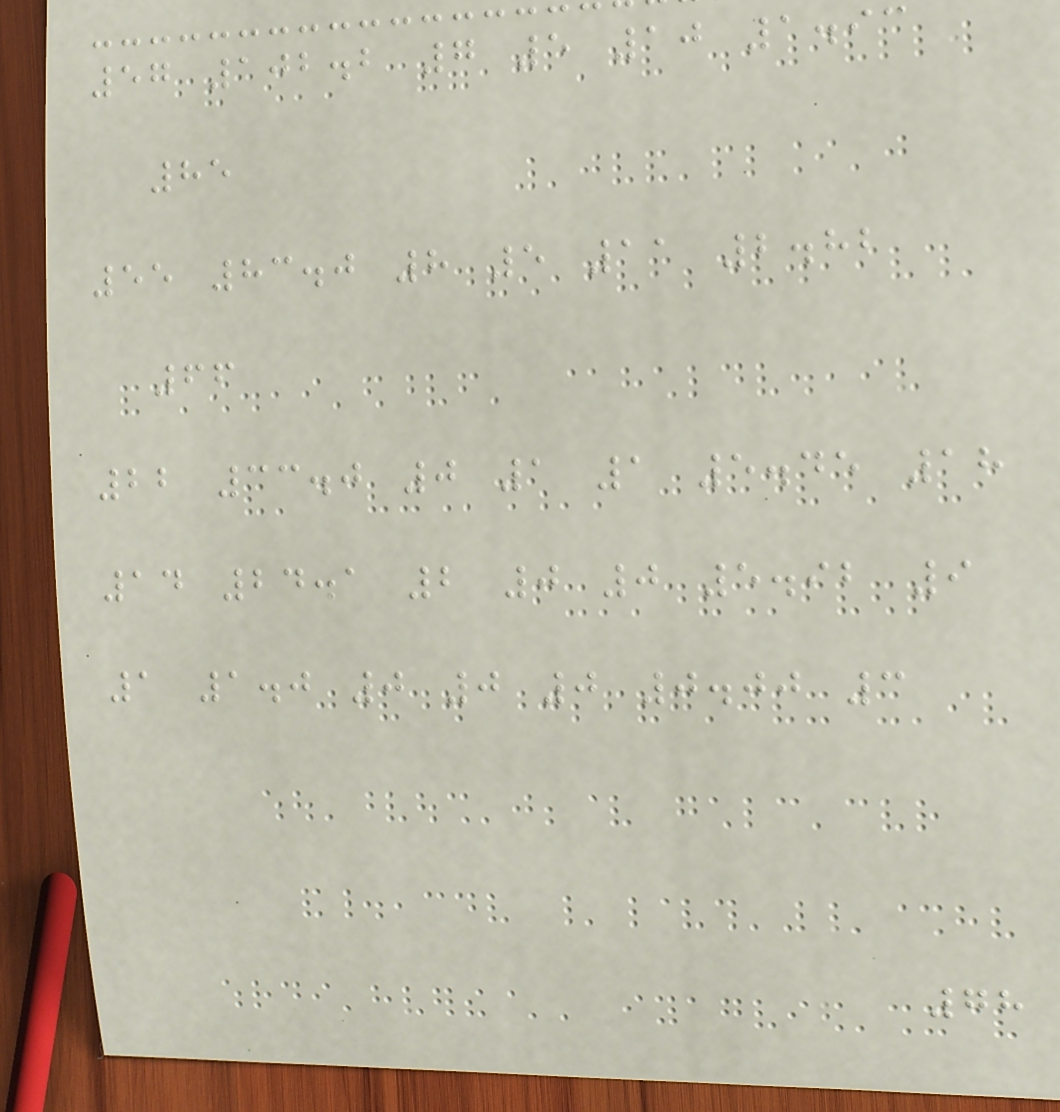57 102.2 7 5 10 1.93
85
55 83.0 8 5 11 2.82
66
22 33.0 0 1 1 5.45 18
14 24.1 2 0 0 5.92 9
1 1.0 0 0 0 0.00 3
78
